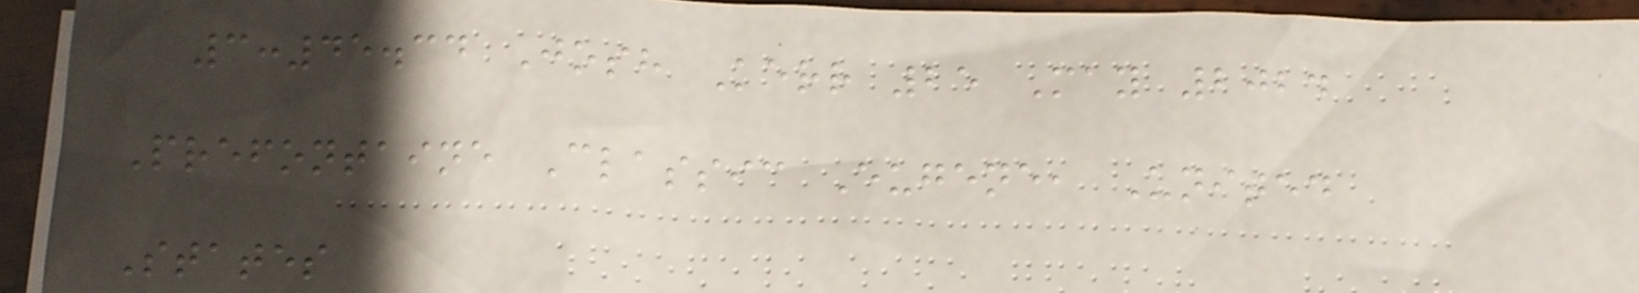3:45.34 Josh Kerr 25 May 2024
Prefontaine Classic Eugene, United
States
